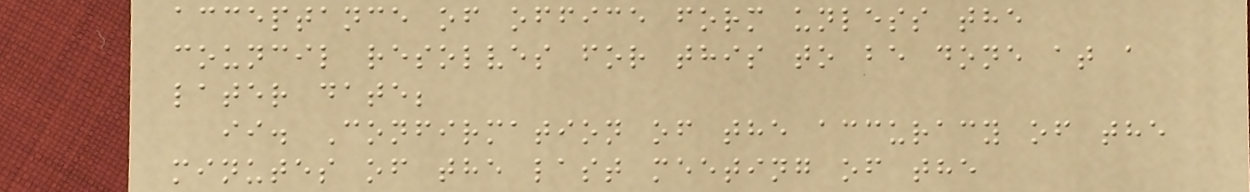acceptance of office form unless the
council resolves for this to be done at a
later date;
ii. Confirmation of the accuracy of the
minutes of the last meeting of the
